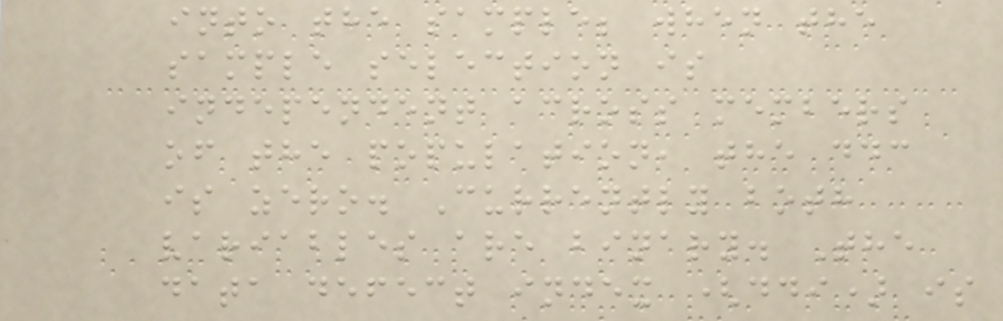into the sample; when the
sample selection is
independent across members
of the population, the ddc
is zero. Currently both
variables are binary. The
data defect index (ddi) is
